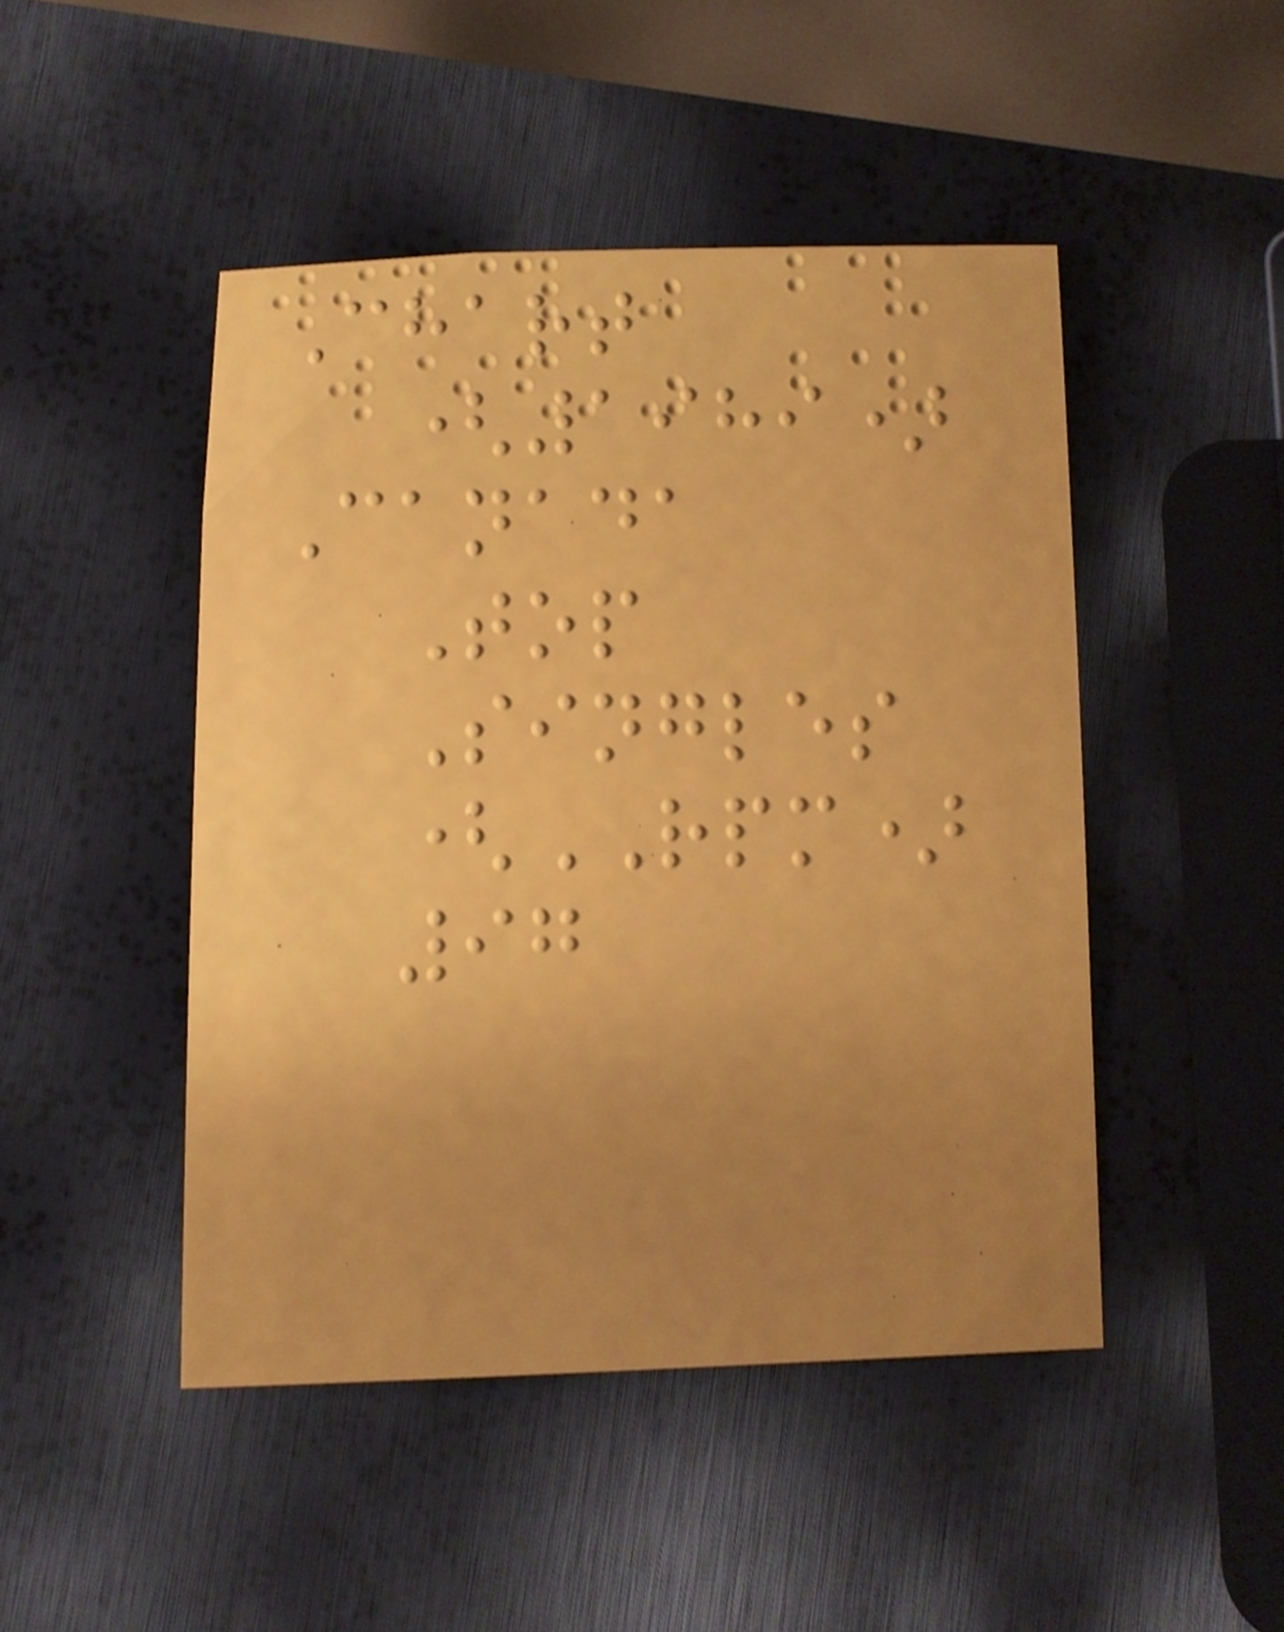Chart
(1989)
Canada
Top
Singles
(RPM)
97
